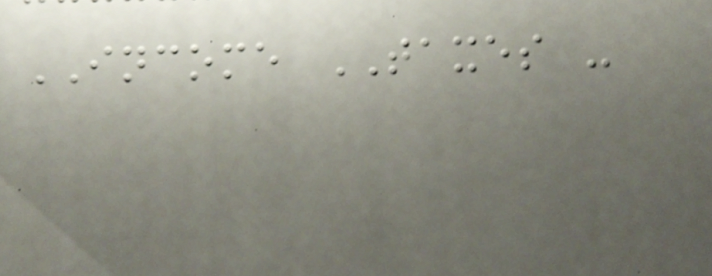INCOME TAXES -
